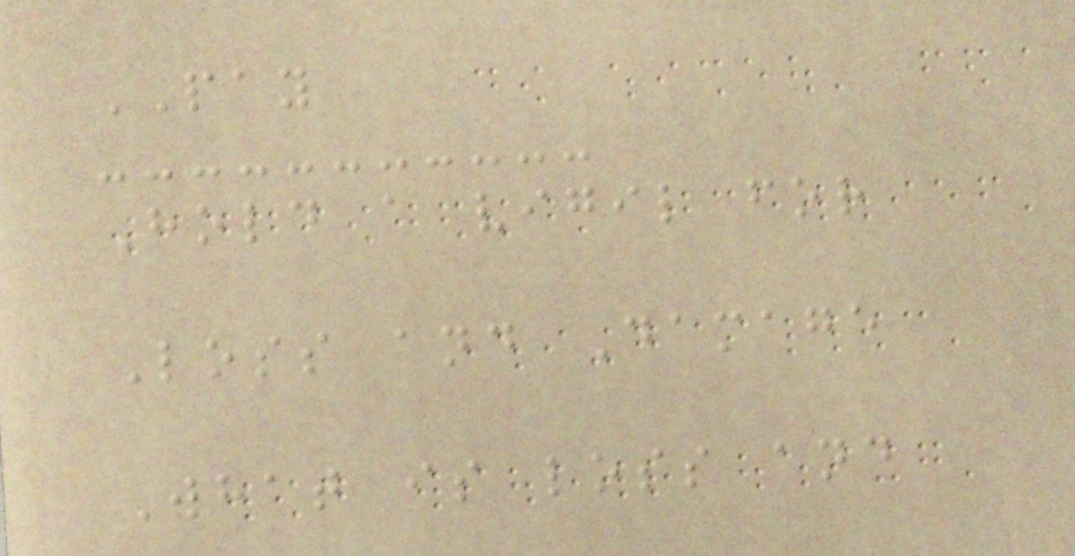PAY
Hold a vigil for
Loss and Damage
What is loss and
